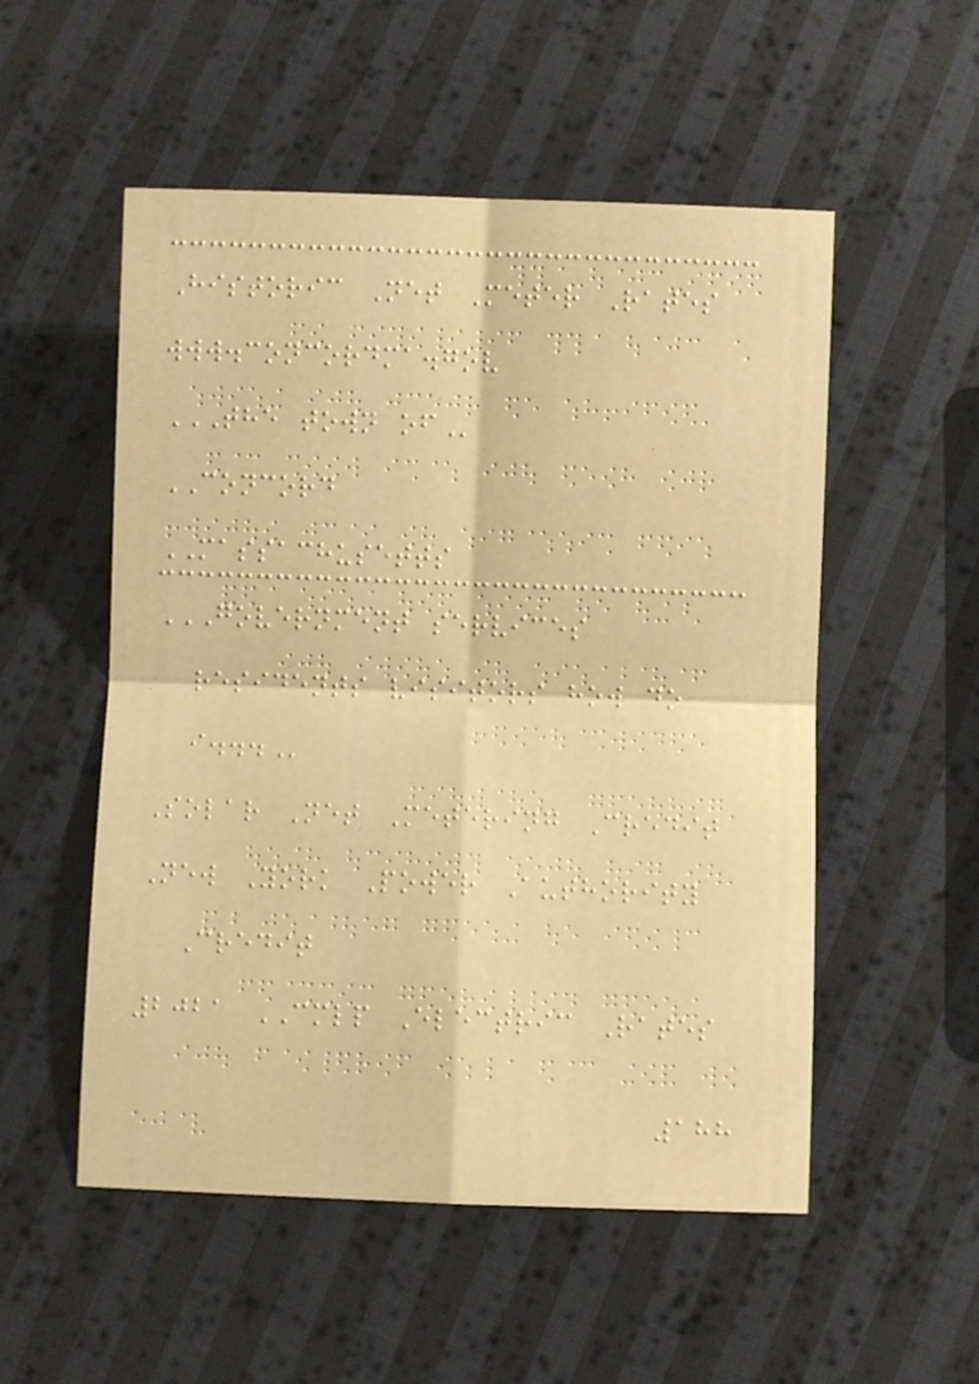Historic Net Meter Rates
www.concordma.gov
THE TOWN OF
CONCORD
MASSACHUSETTS
GOVERNMENT SERVICES
RESIDENTS VISITORS HOW DO
I...
Solar Net Metering Credit
New York Power Authority
Credit
2021 CMLP Electric Rates
188
